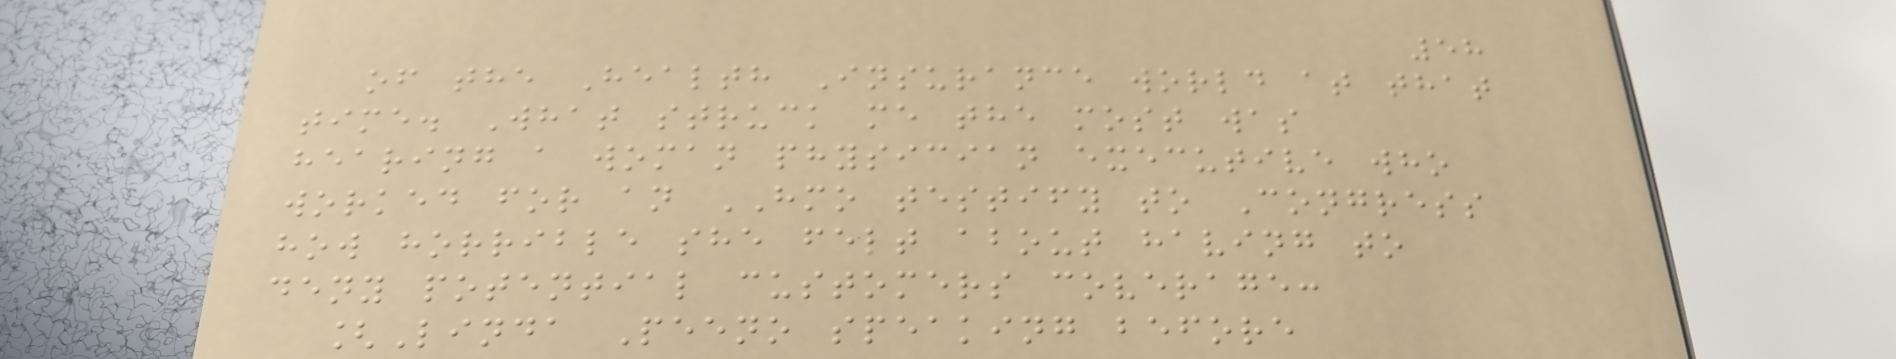58
of the Health Insurance world at that
time. What struck me the most was
hearing a woman physician executive who
worked for an HMO testify to Congress
how horrible she felt about having to
deny potential customers coverage:
[Linda Peeno speaking before
